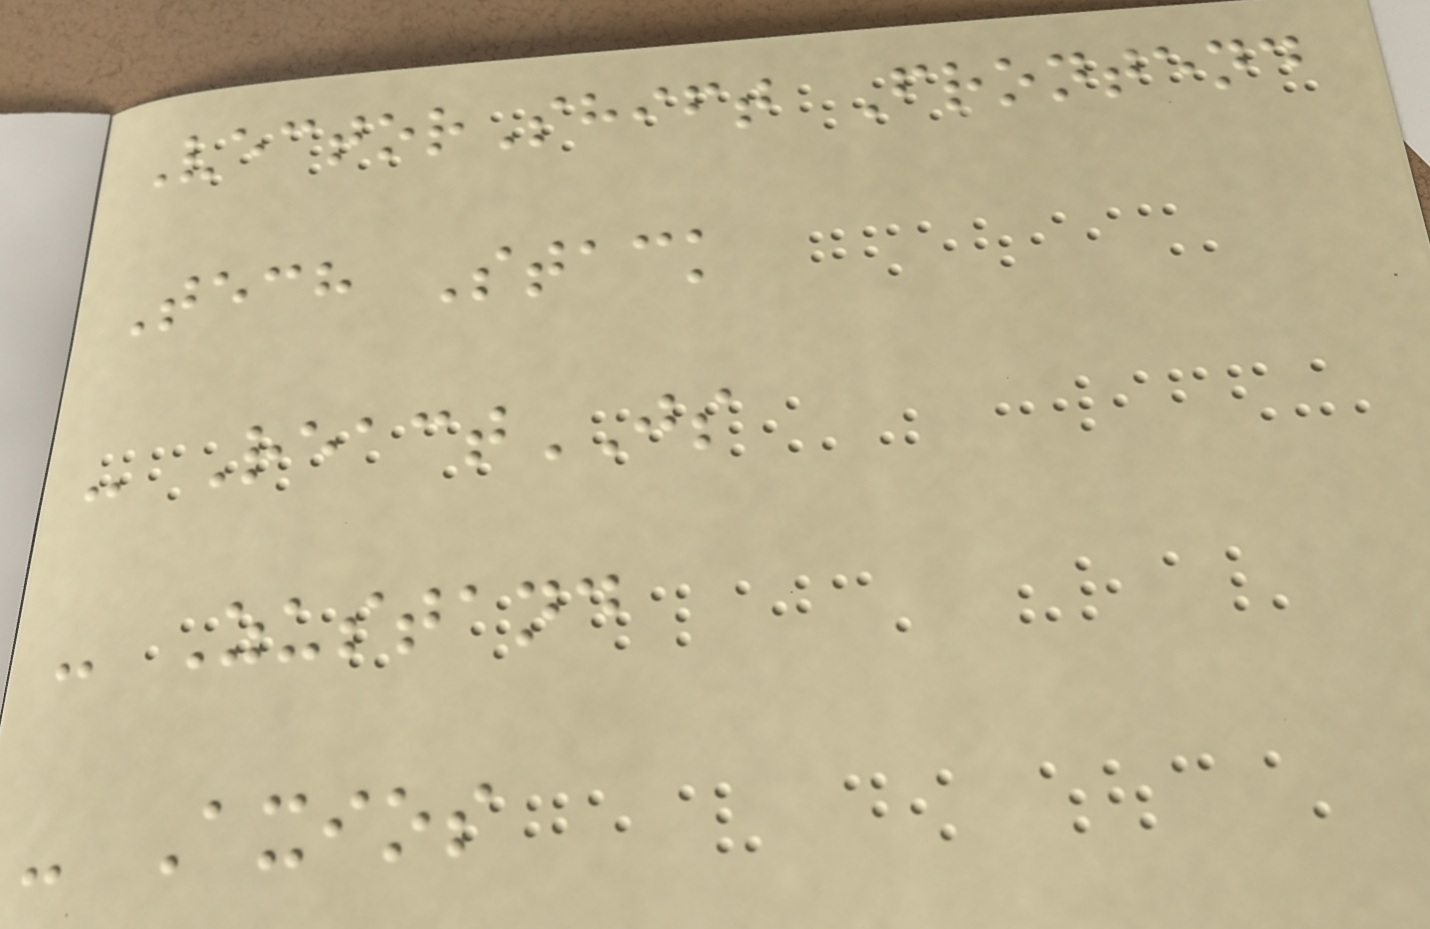VectorShift Frontend
Tech Stack
- ReactJS
- Zustand
- Axios
